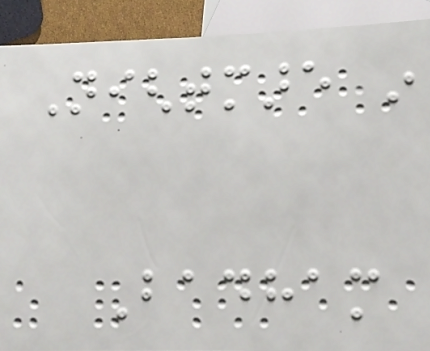Nightmare in
Badham
